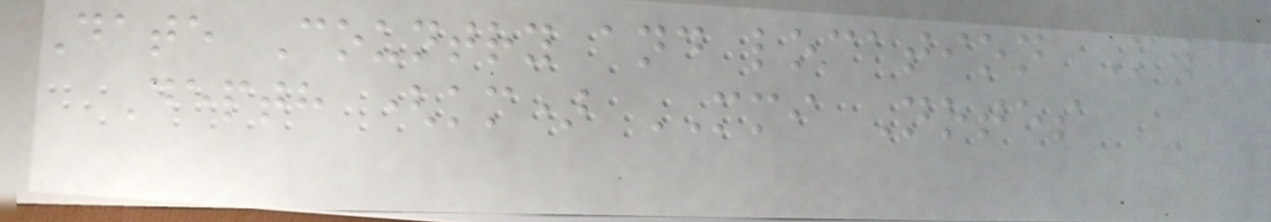Date Country and location Mw
Depth (km) MMI Notes
